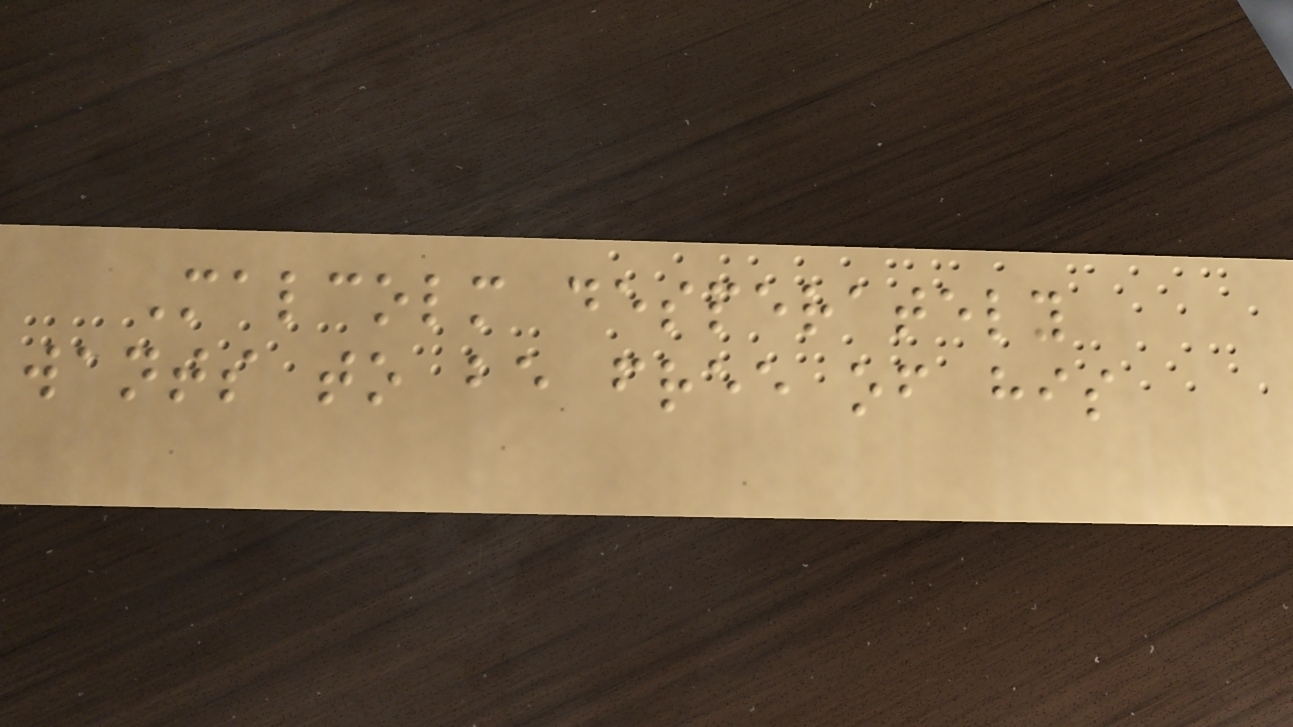Malcolm desperately
wants to be free of his
